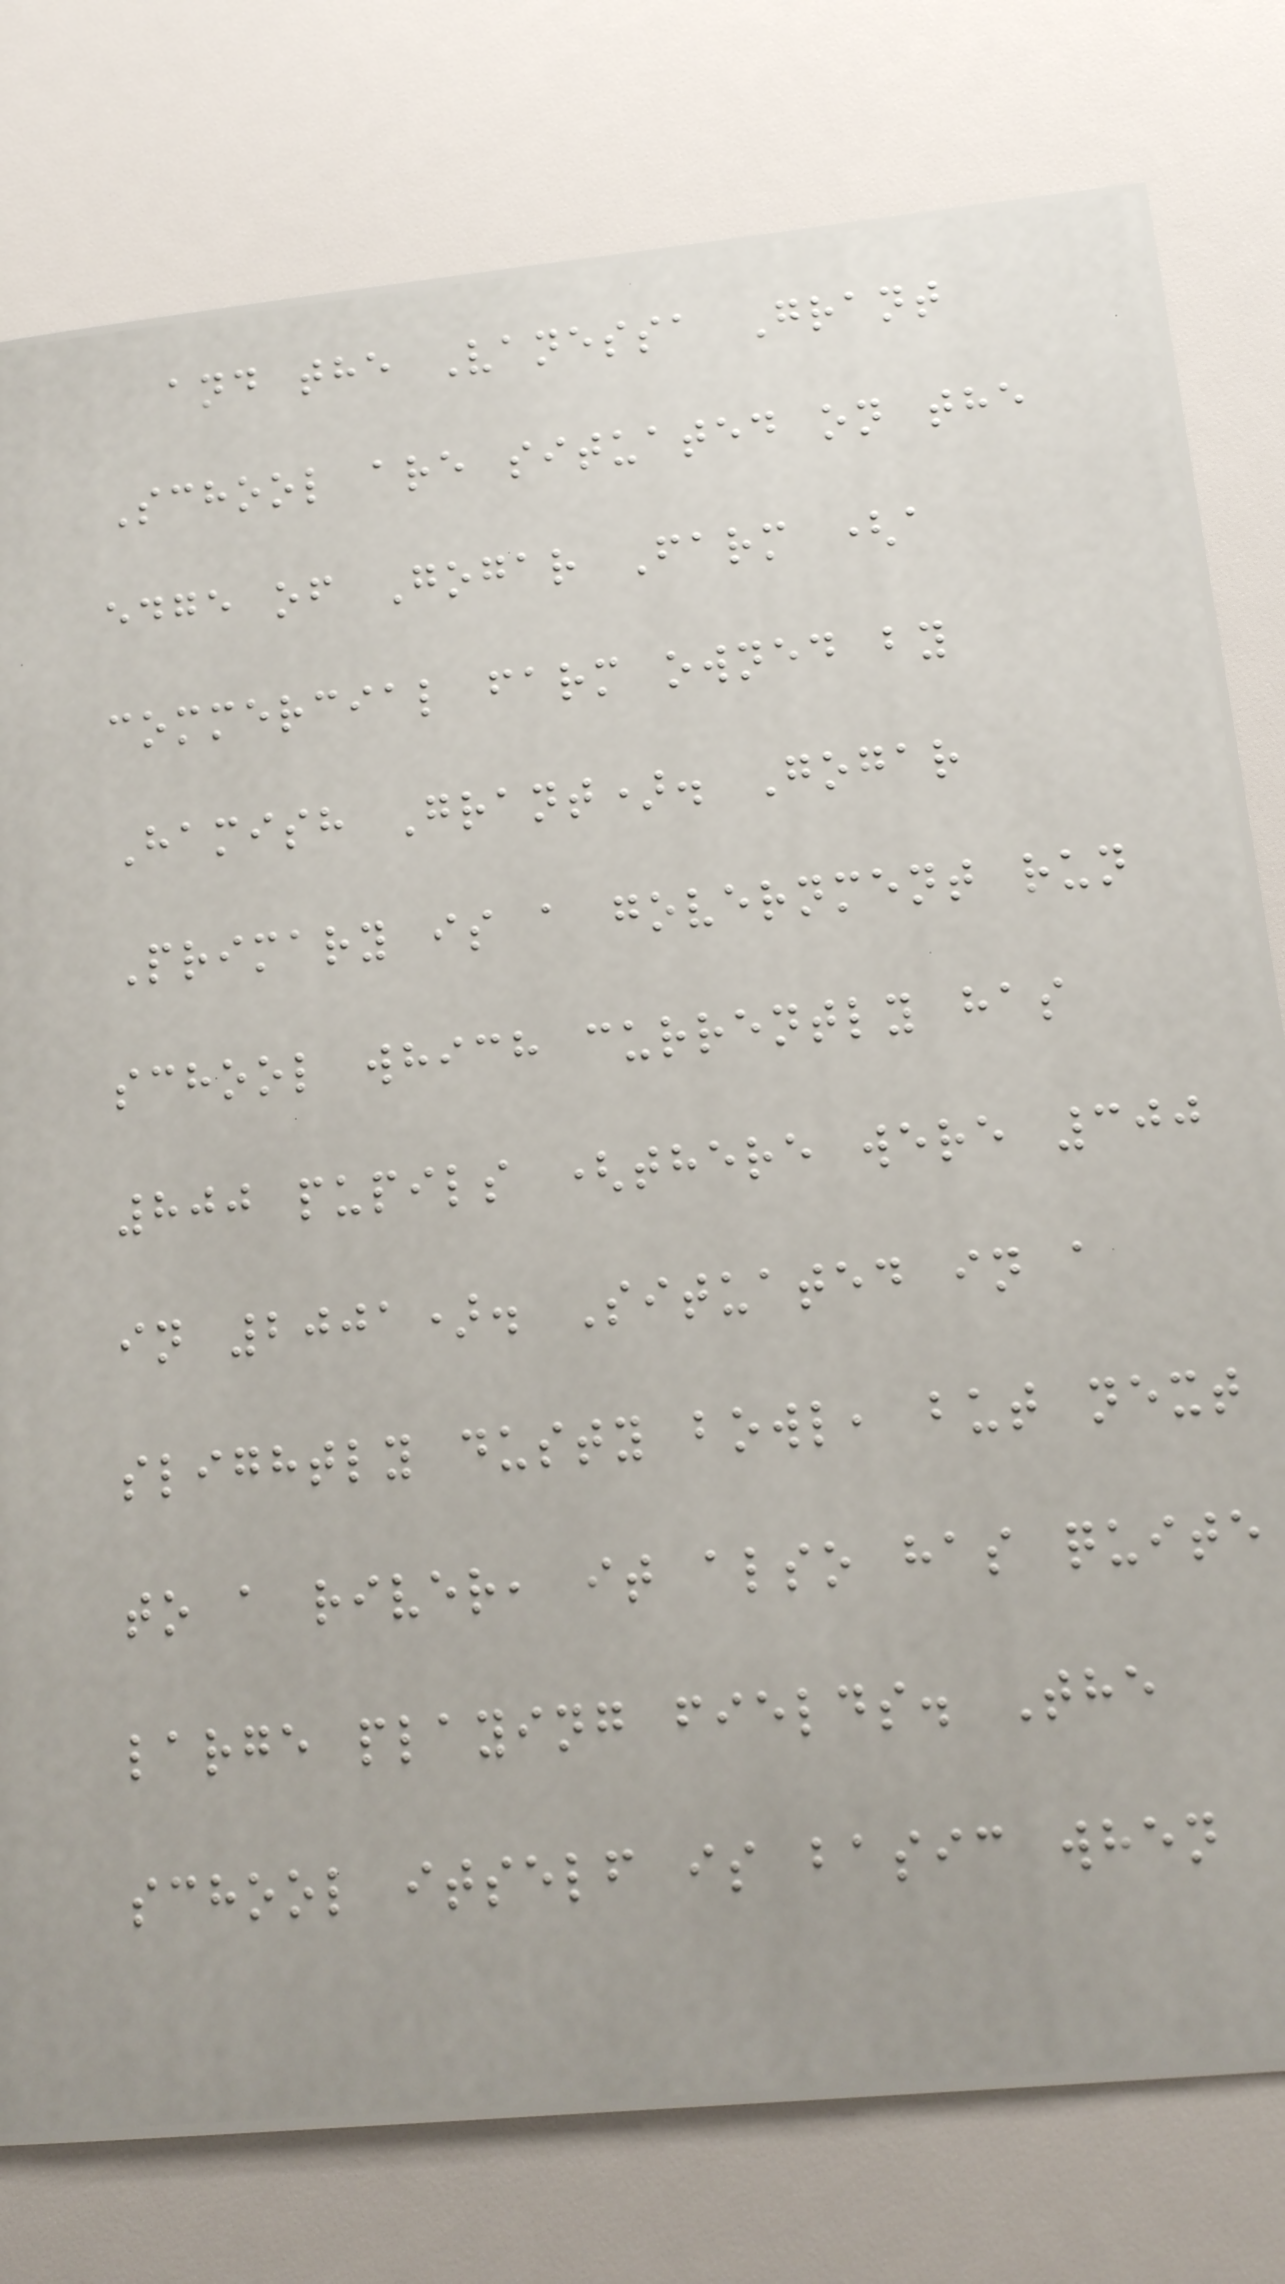and the Vanessa Grant
School are situated on the
edge of Gogar Farm (a
commercial farm owned by
Hamish Grant). Gogar
Primary is a government run
school which currently has
800 pupils (there were 300
in 2001). Situated in a
slightly dusty bowl, but next
to a river, it also has quite
large playing fields. The
school itself is basic when
